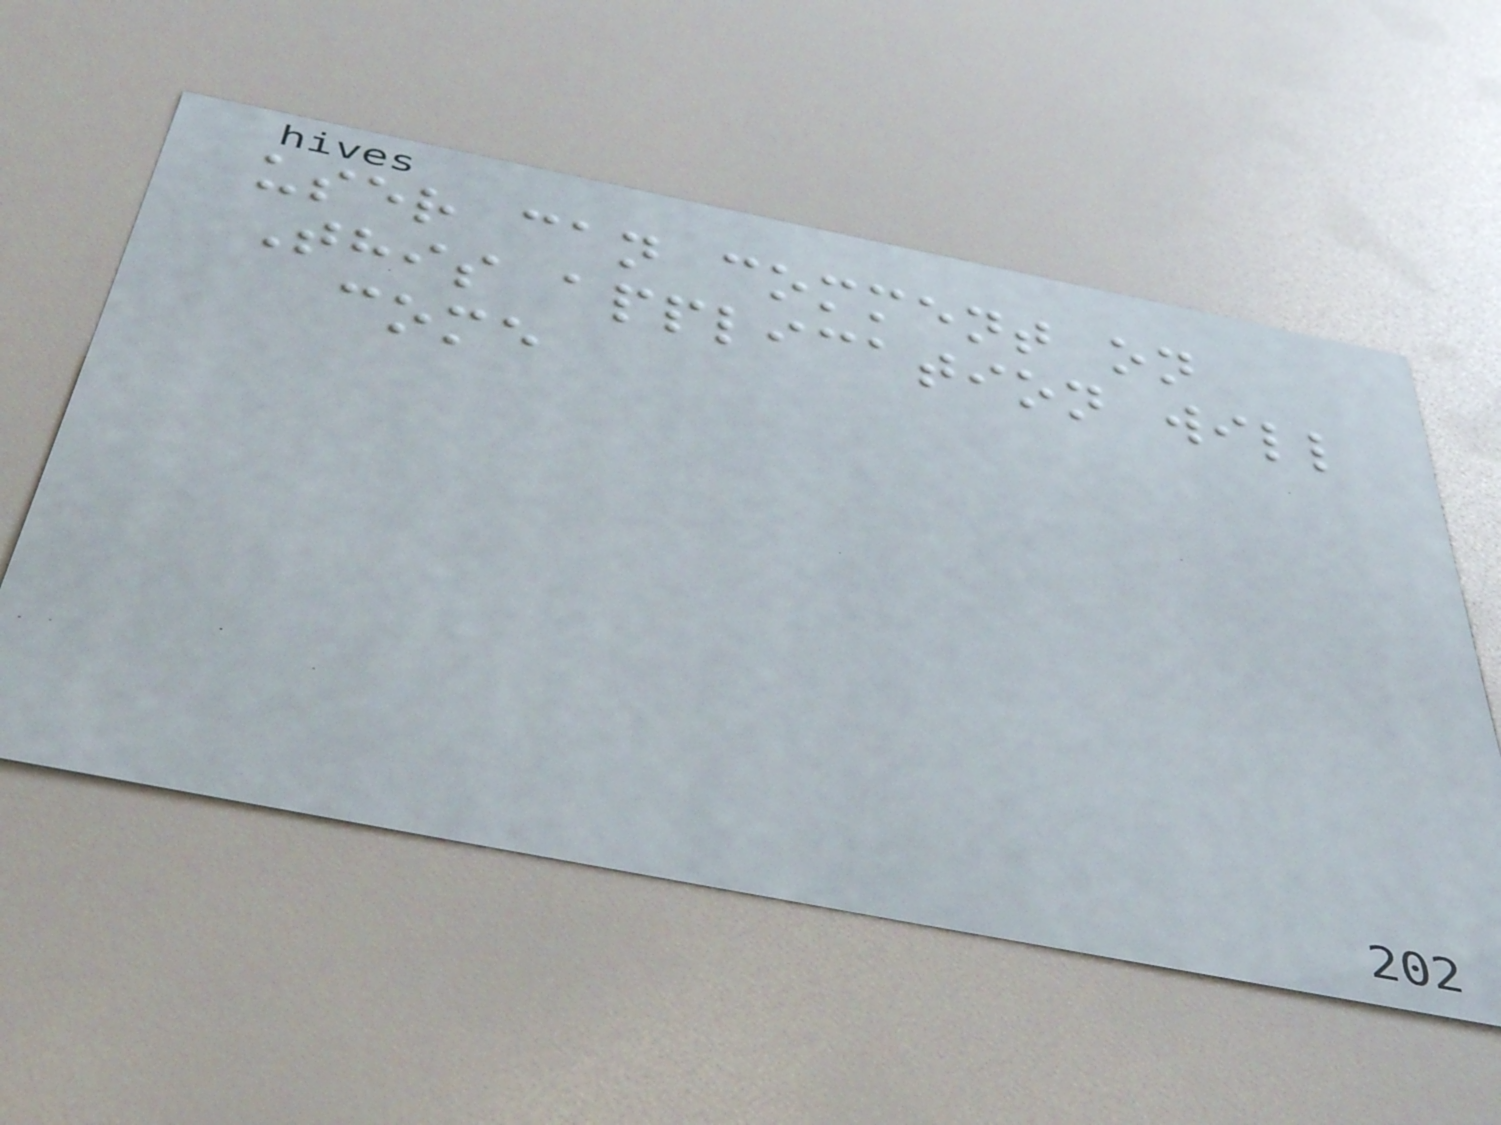user can comment on
This application will
come
